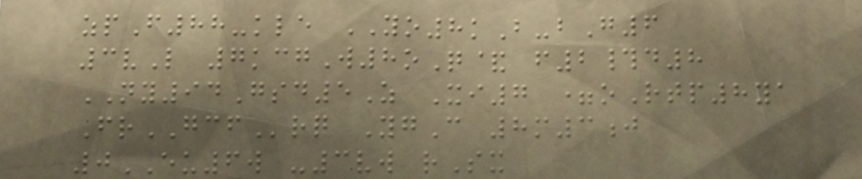zpF88-kle YO8kB-bG6
3vL 7kcgW8oQ& f2#d8
NY94Gsd5Z Xi7 =oRtp8ya
FrGCFrq YgC 8m3j
0EU6w -3vw rSx
